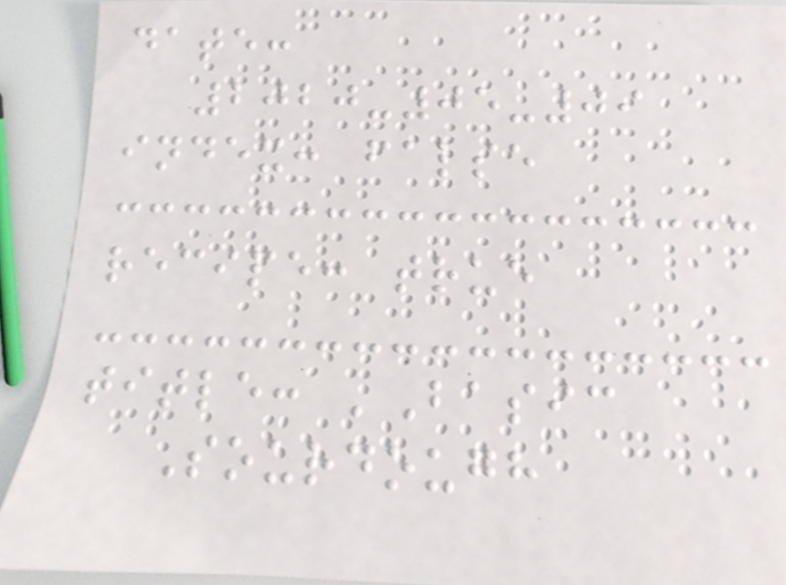date:
2020-05-09
index: false
recipe: true
title: 'Basic
Sourdough
